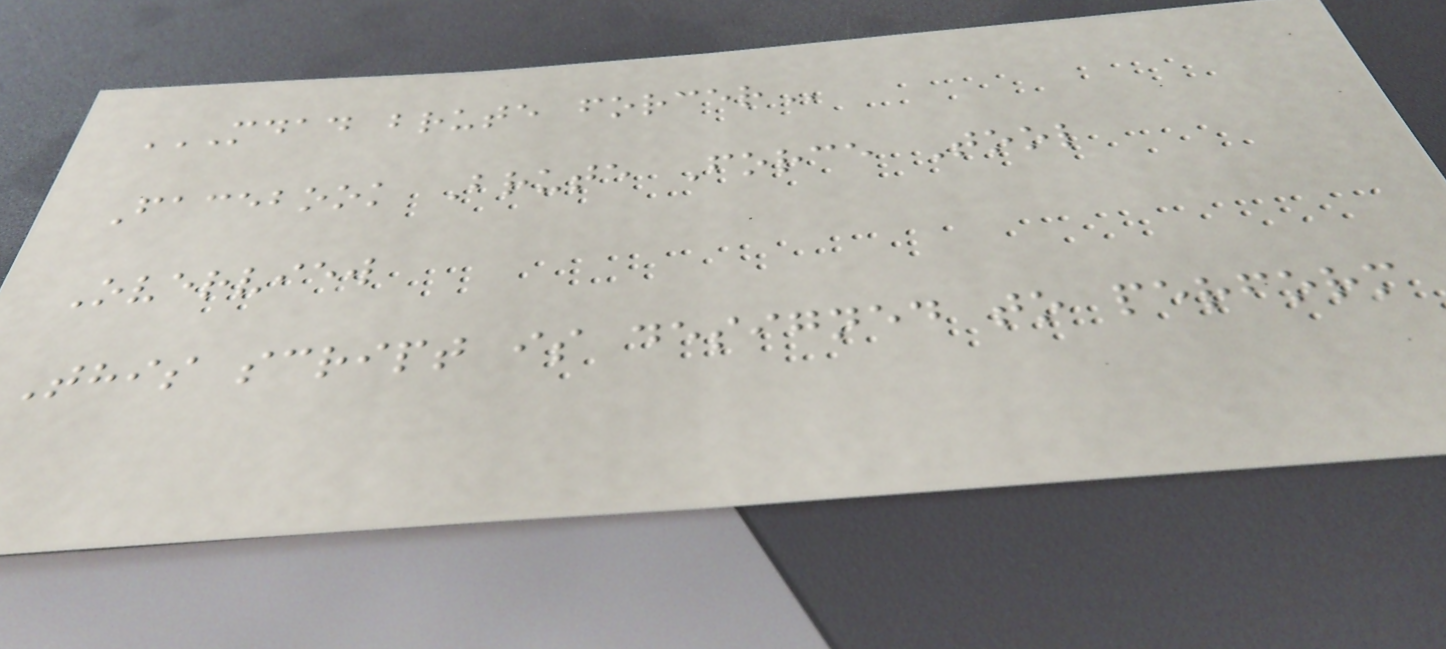MDAD BRUTE FORCER
Facebook Brute Force Tool
Overview
This script is designed to perform
